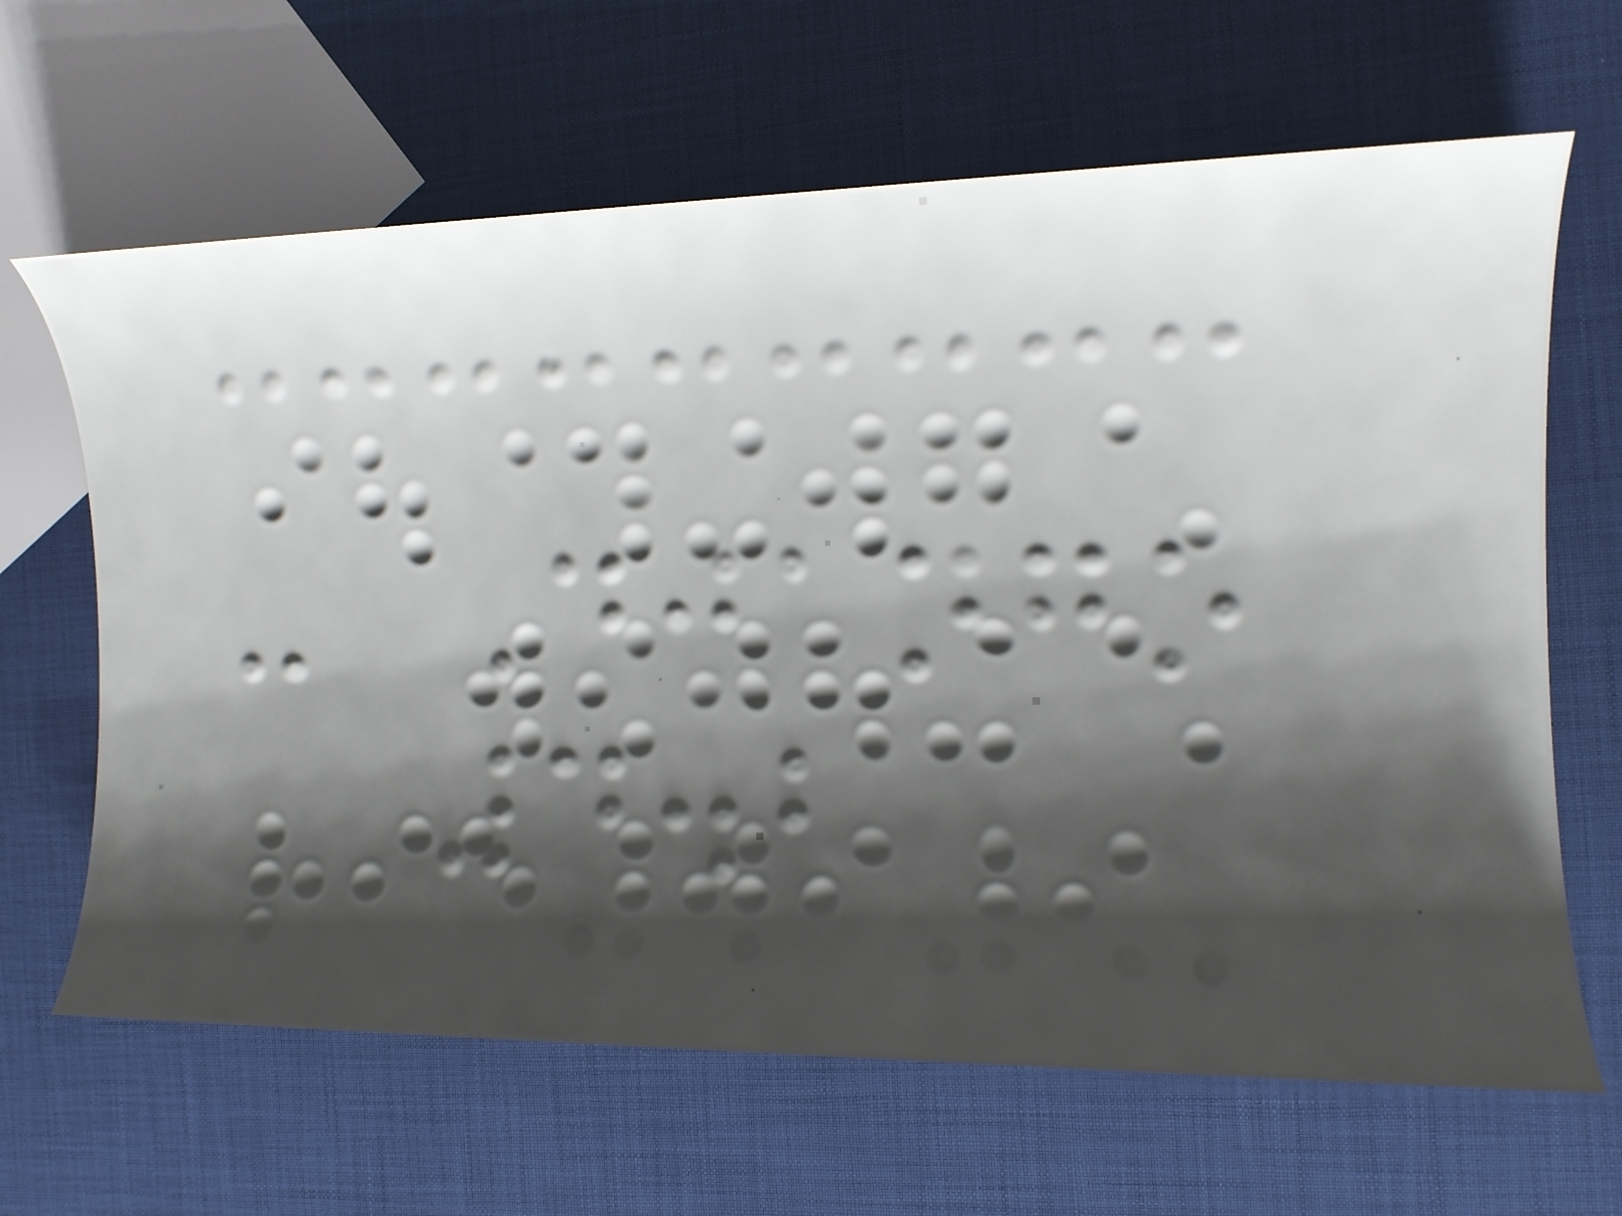- Django
4.2
